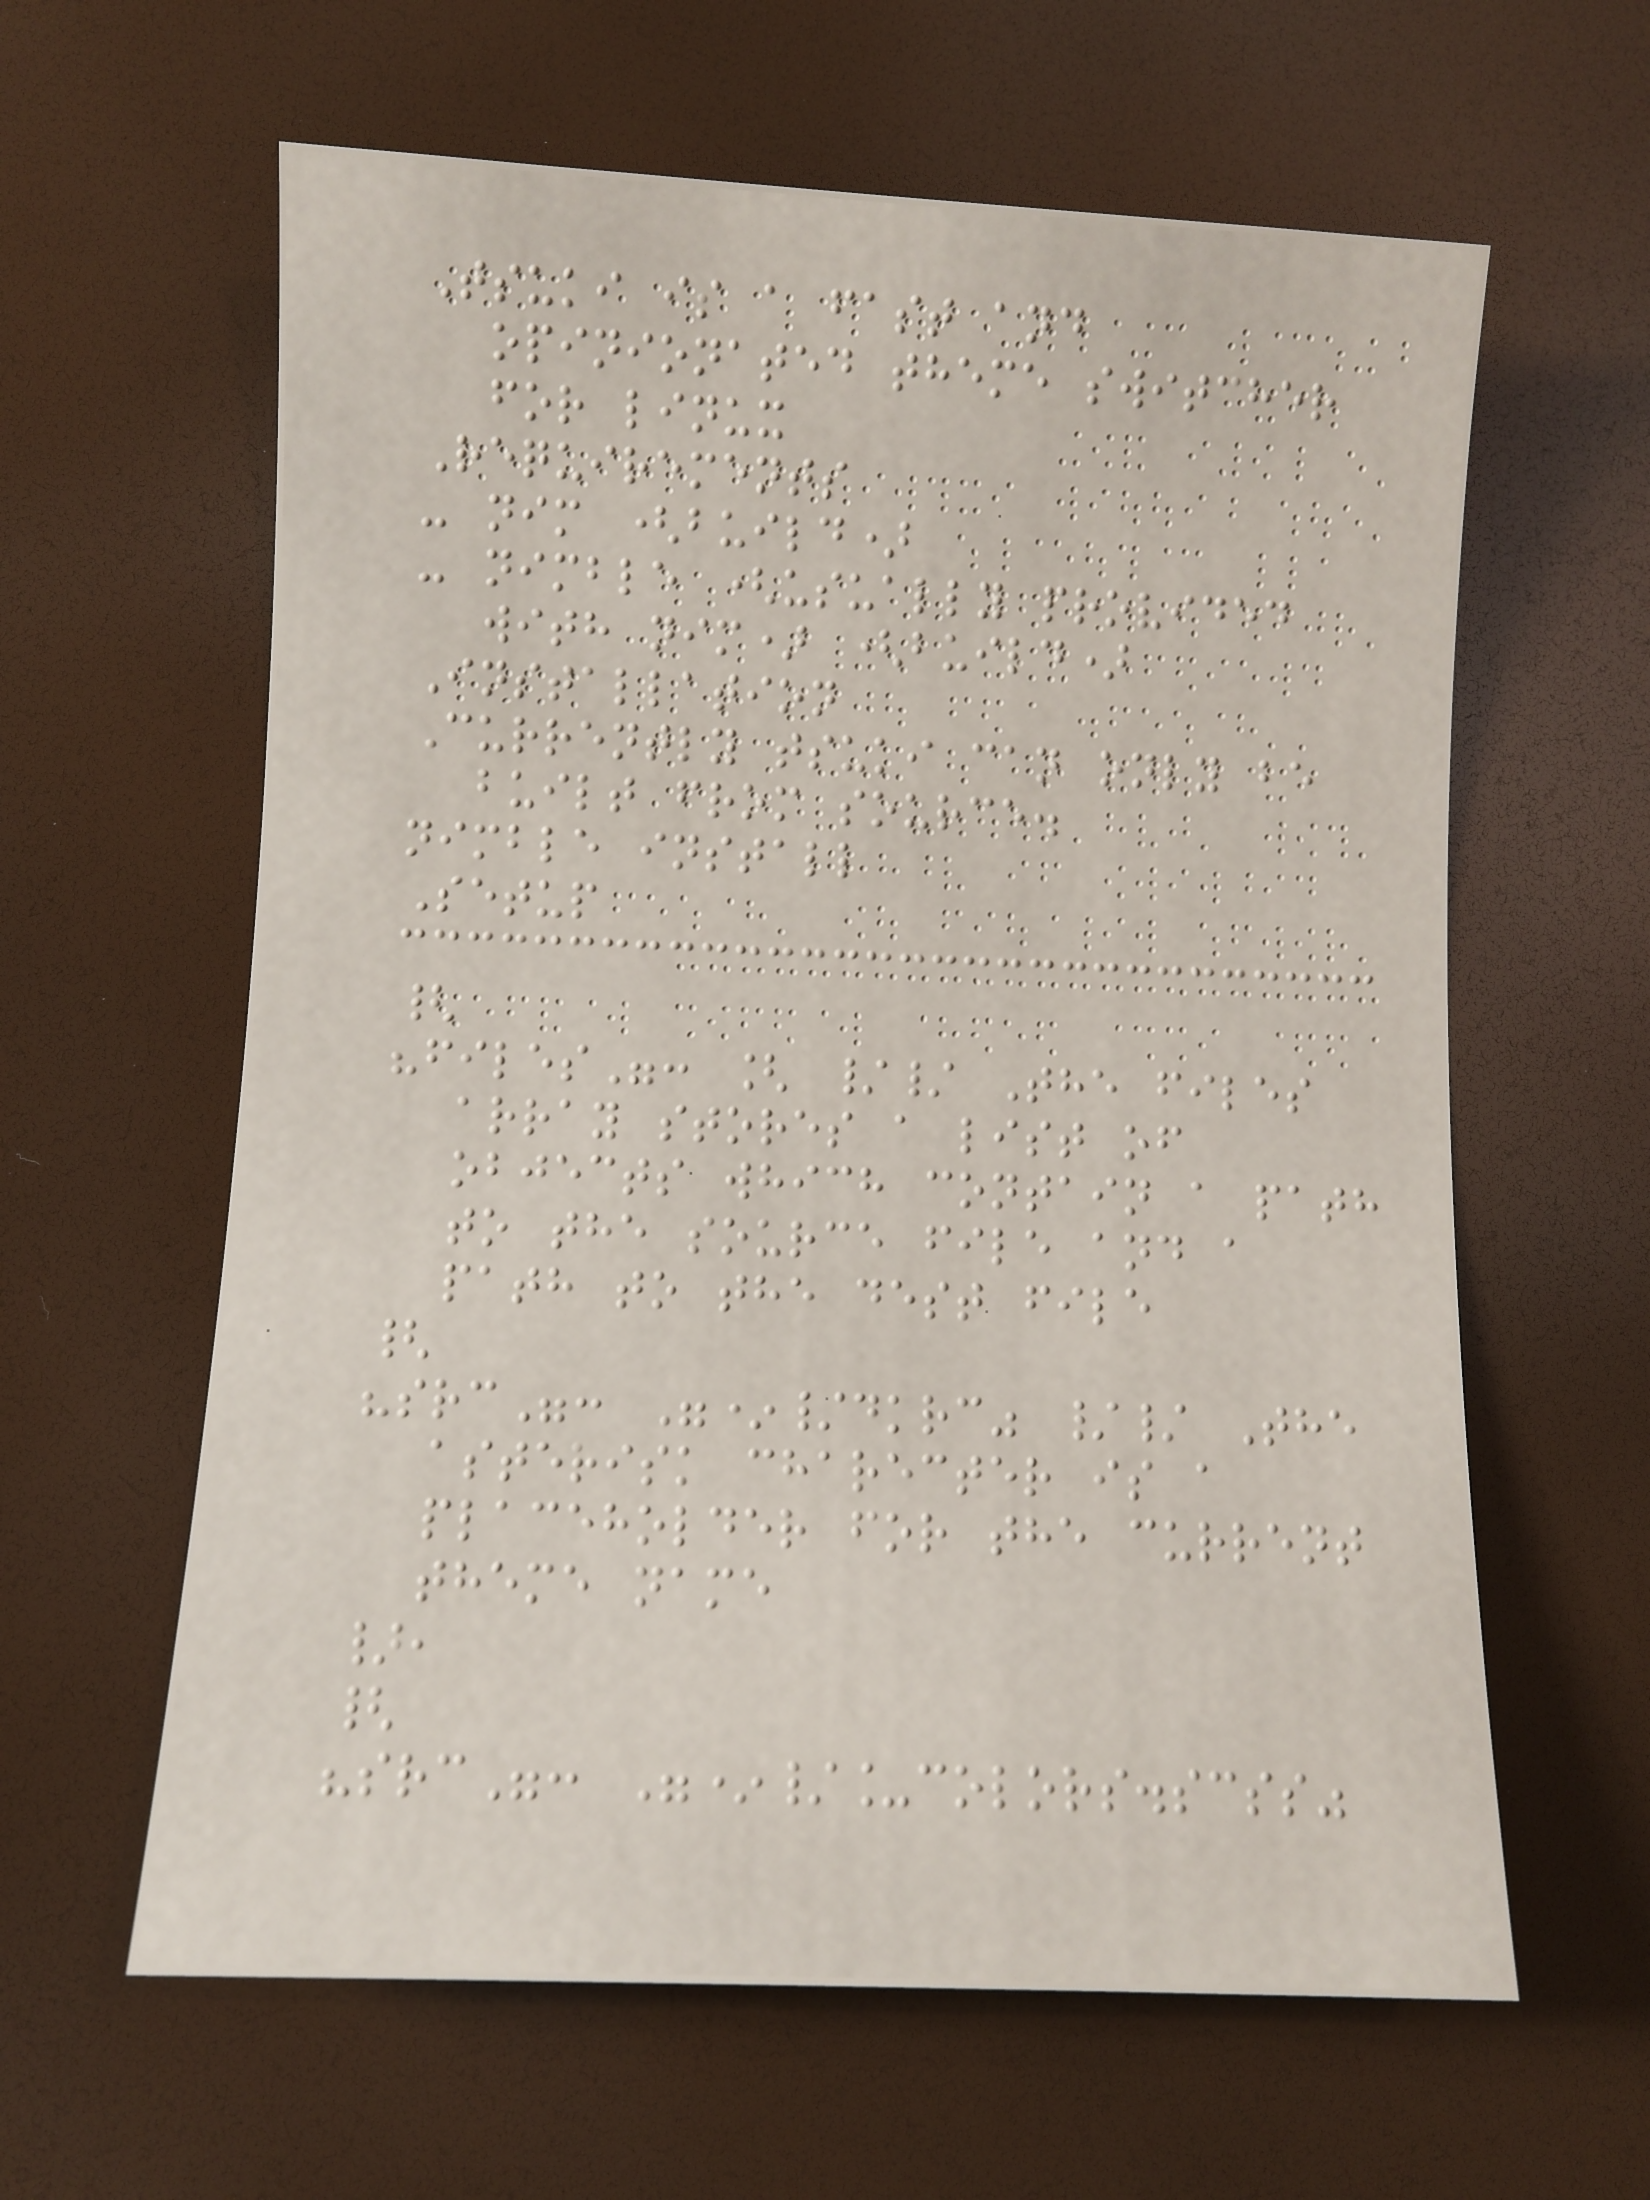Tsuki is a fast and
opinionated theme switcher
for linux
Requirements
- nim (build)
- nimble (usually provided
with nim) (build)
Installation
Currently tsuki can only be
built from source.
nimble install
Setup
{
"files": [ // The files
array stores a list of
objects which contain a path
to the source file and a
path to the dest file
{
"src": "*/dkrc" // The
asterisk charecter is a
placeholder for the current
theme name
},
{
"src": "*/_colors.scss"
